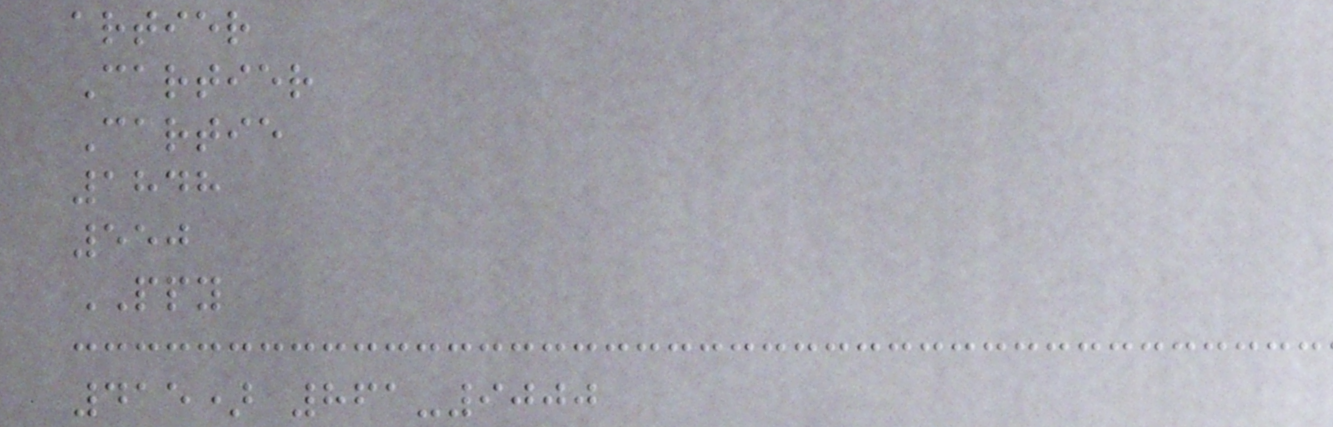artier
Cartier
Cartie
1848
550
PPY
415) 861-9000
